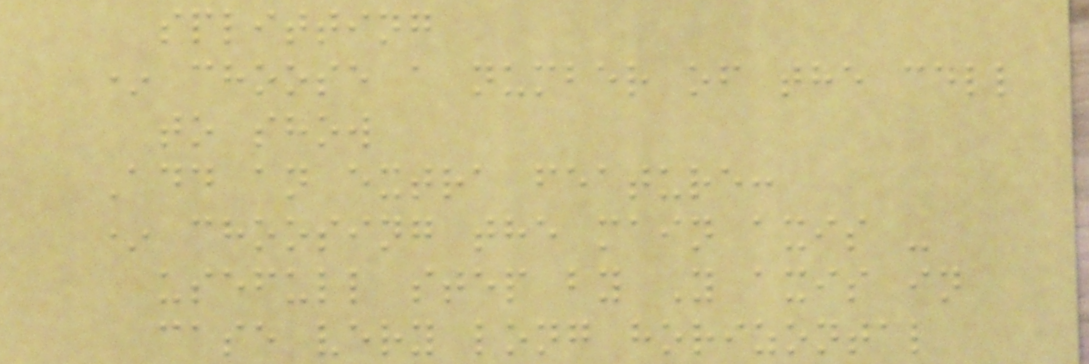splitting
* choose a number of the cell
to show
Add an extra feature:
* choosing the main axis -
usefull step by Y axis in
case very long horizontal
